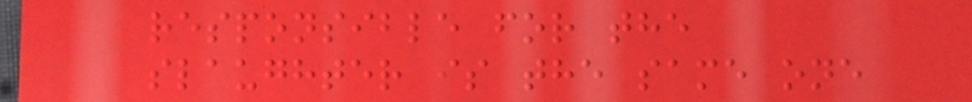responsible for the
slaughter is the same one
